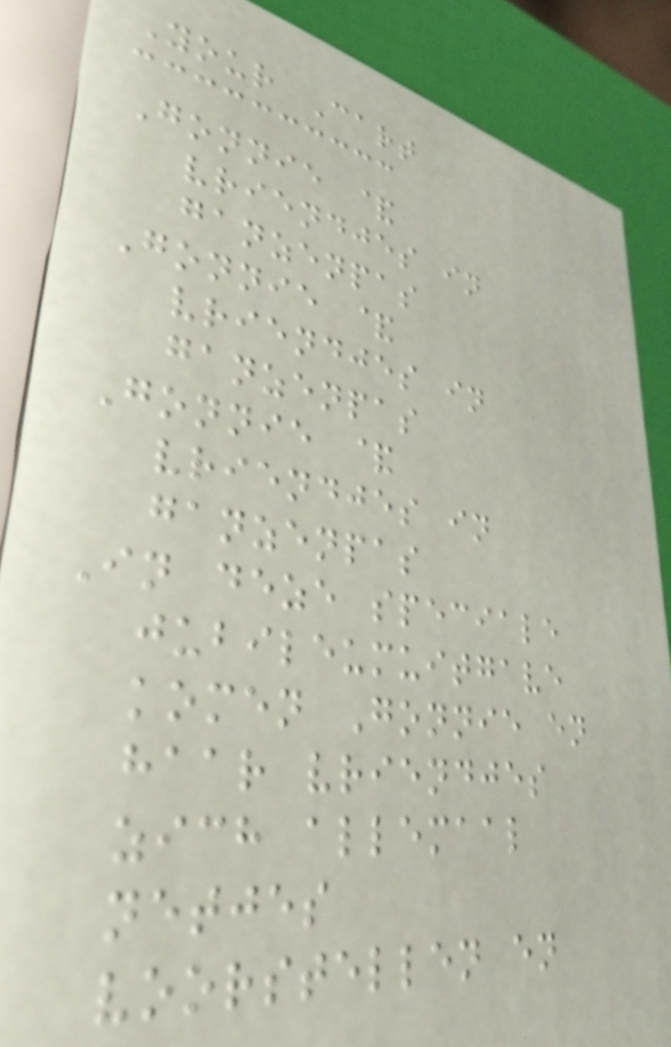Your Cart
Gonnie &
vriendjes in
ganzenpas
Gonnie &
vriendjes in
ganzenpas
Gonnie &
vriendjes in
ganzenpas
In deze speciale
jubileumuitgave
komen Gonnie en
haar vriendjes
zich allemaal
netjes
voorstellen en
